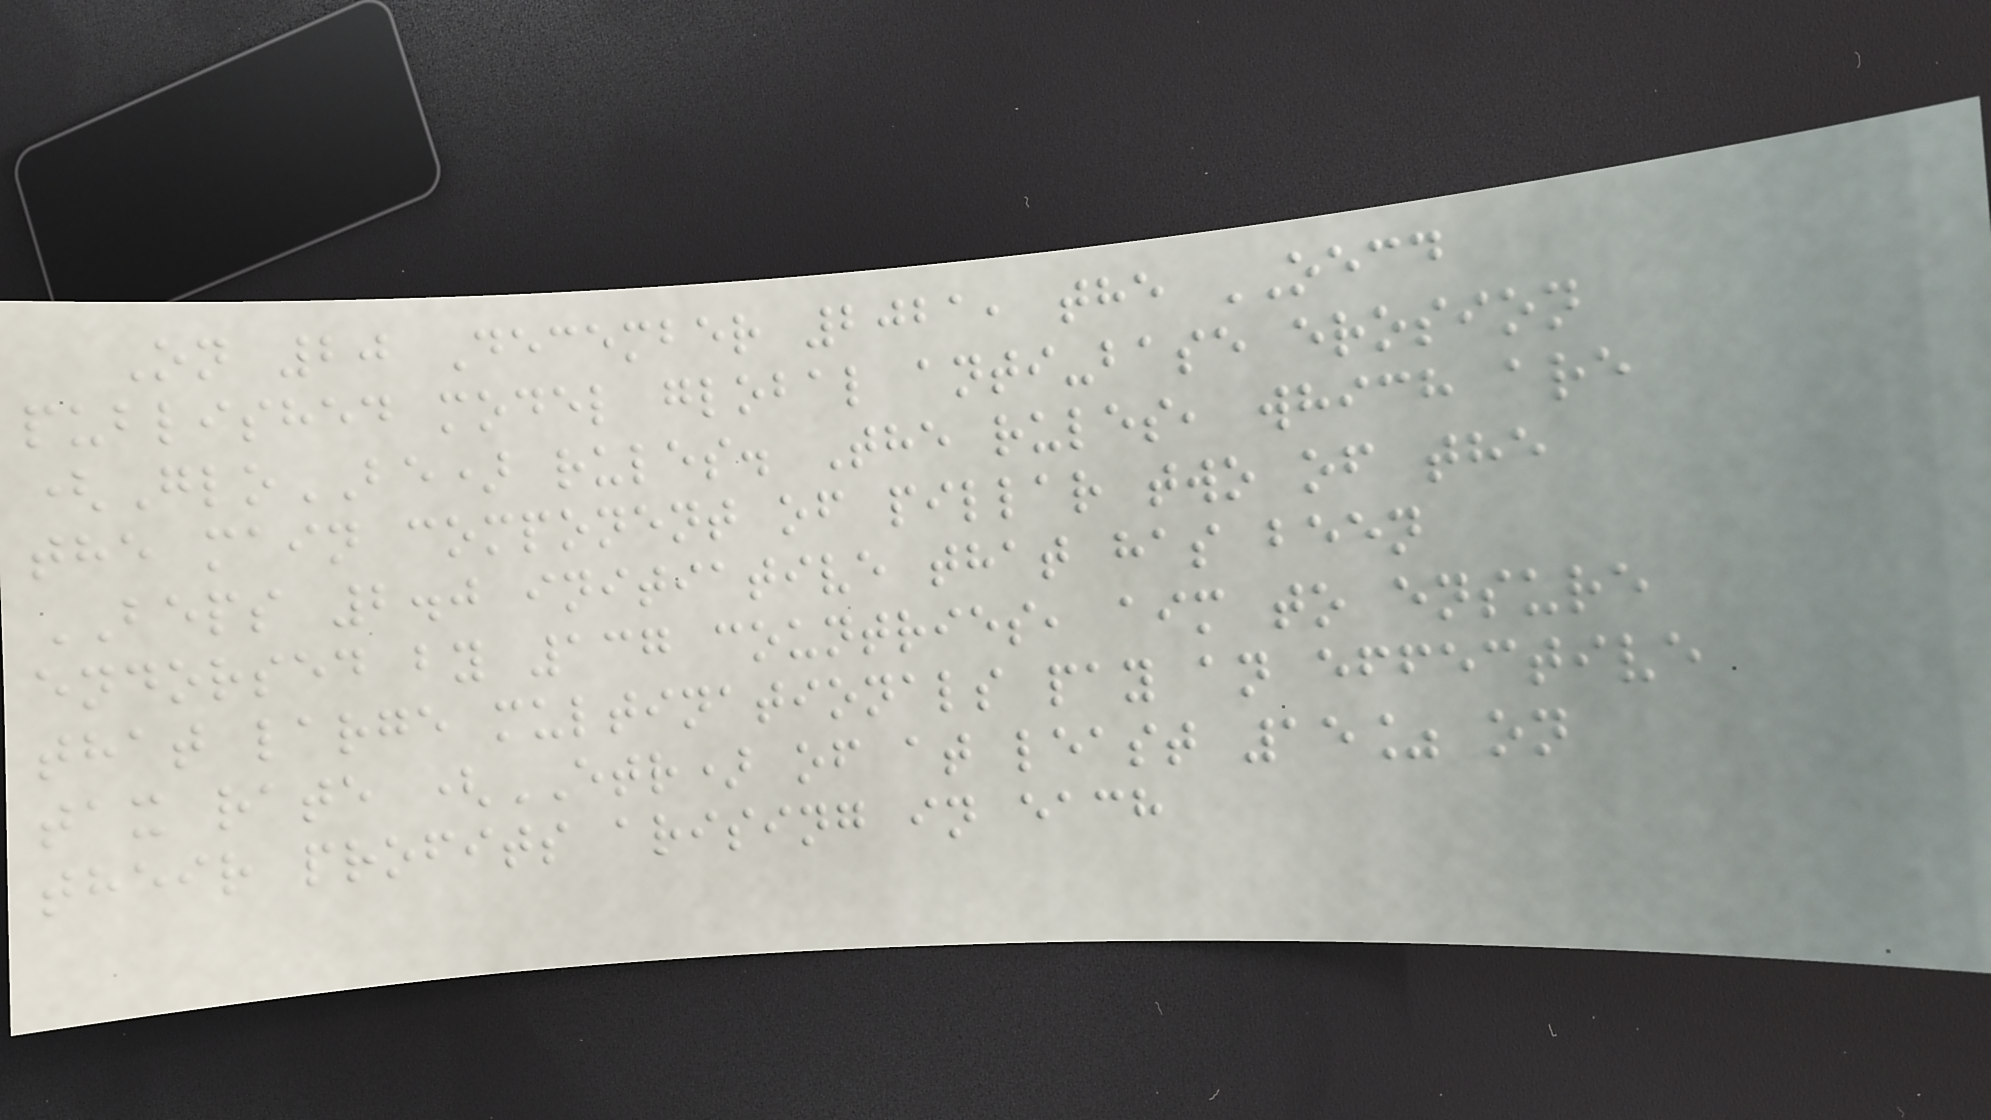On 20 December 2021, the OECD
published model global anti-base erosion
(GloBE) rules. The rules, which are
the main component of pillar two of the
BEPS 2.0 initiative that has been
endorsed by 137 countries, aim to ensure
that large multinationals pay an effective
tax rate (ETR) of at least 15% on
their profits arising in each
